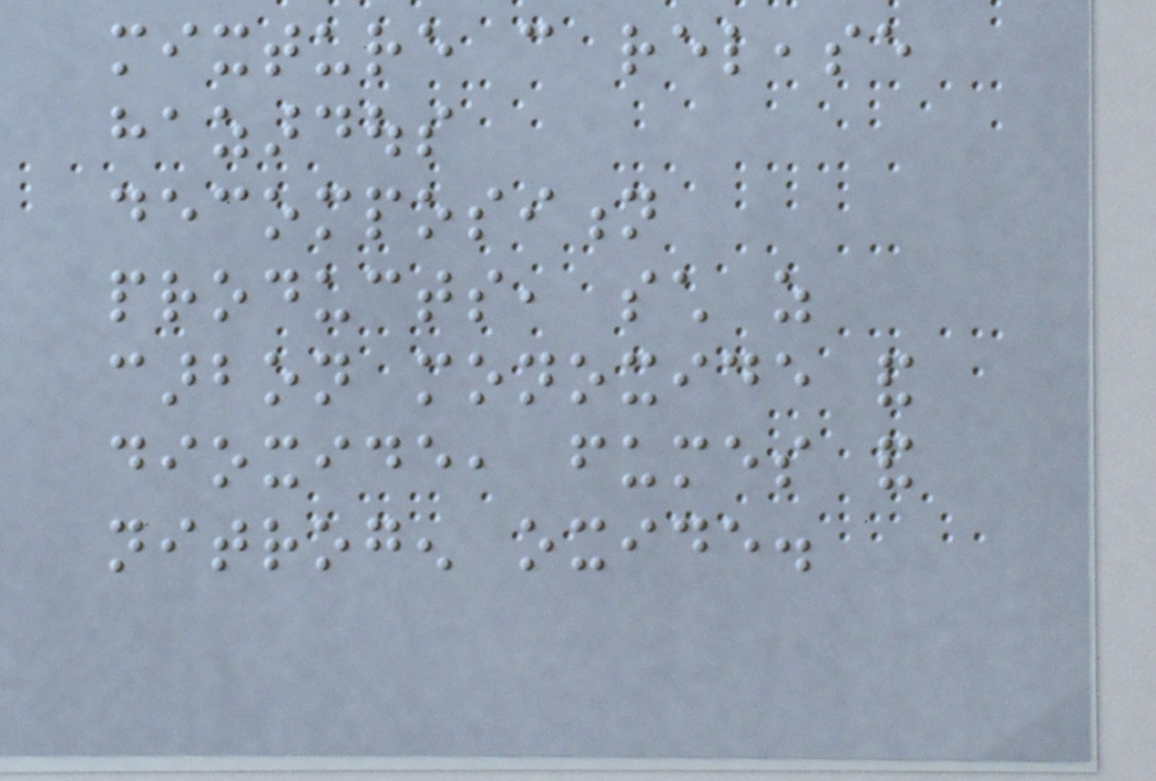mixture can release
hazardous
decomposition
products, such as
carbon monoxide and
dioxide, fumes and
nitrogen oxide.
